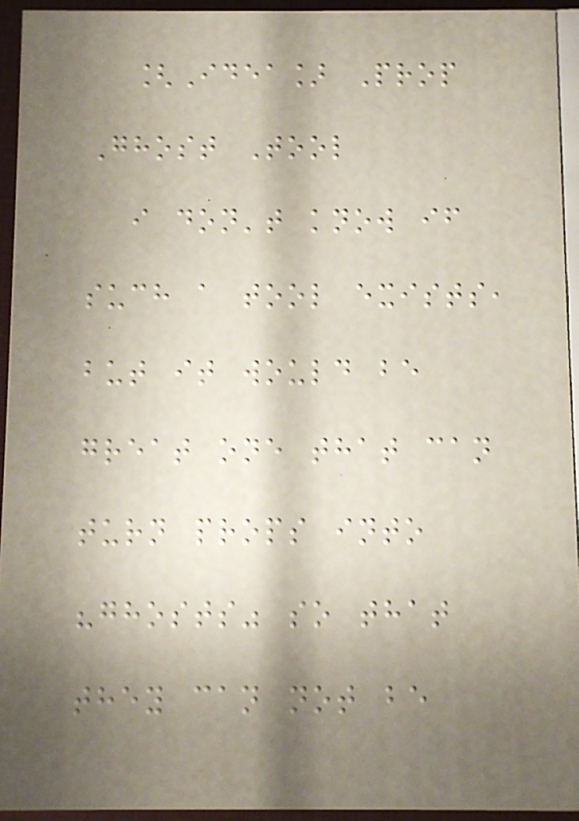[Idea] Prop
Ghost Tool
i don't know if
such a tool exists,
but it would be
great one that can
turn props into
"ghosts" so that
they can not be
